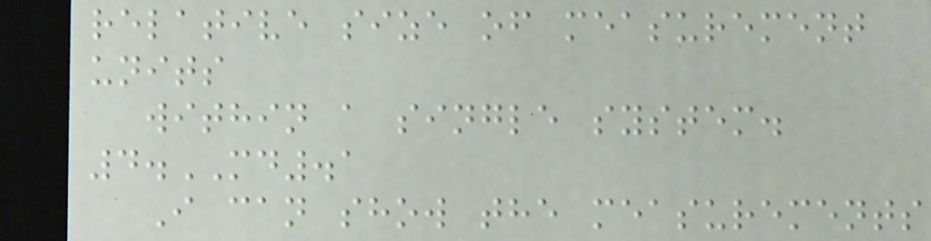relative size of measurement
units
within a single system.
4.MD.1
I can show the measurements
